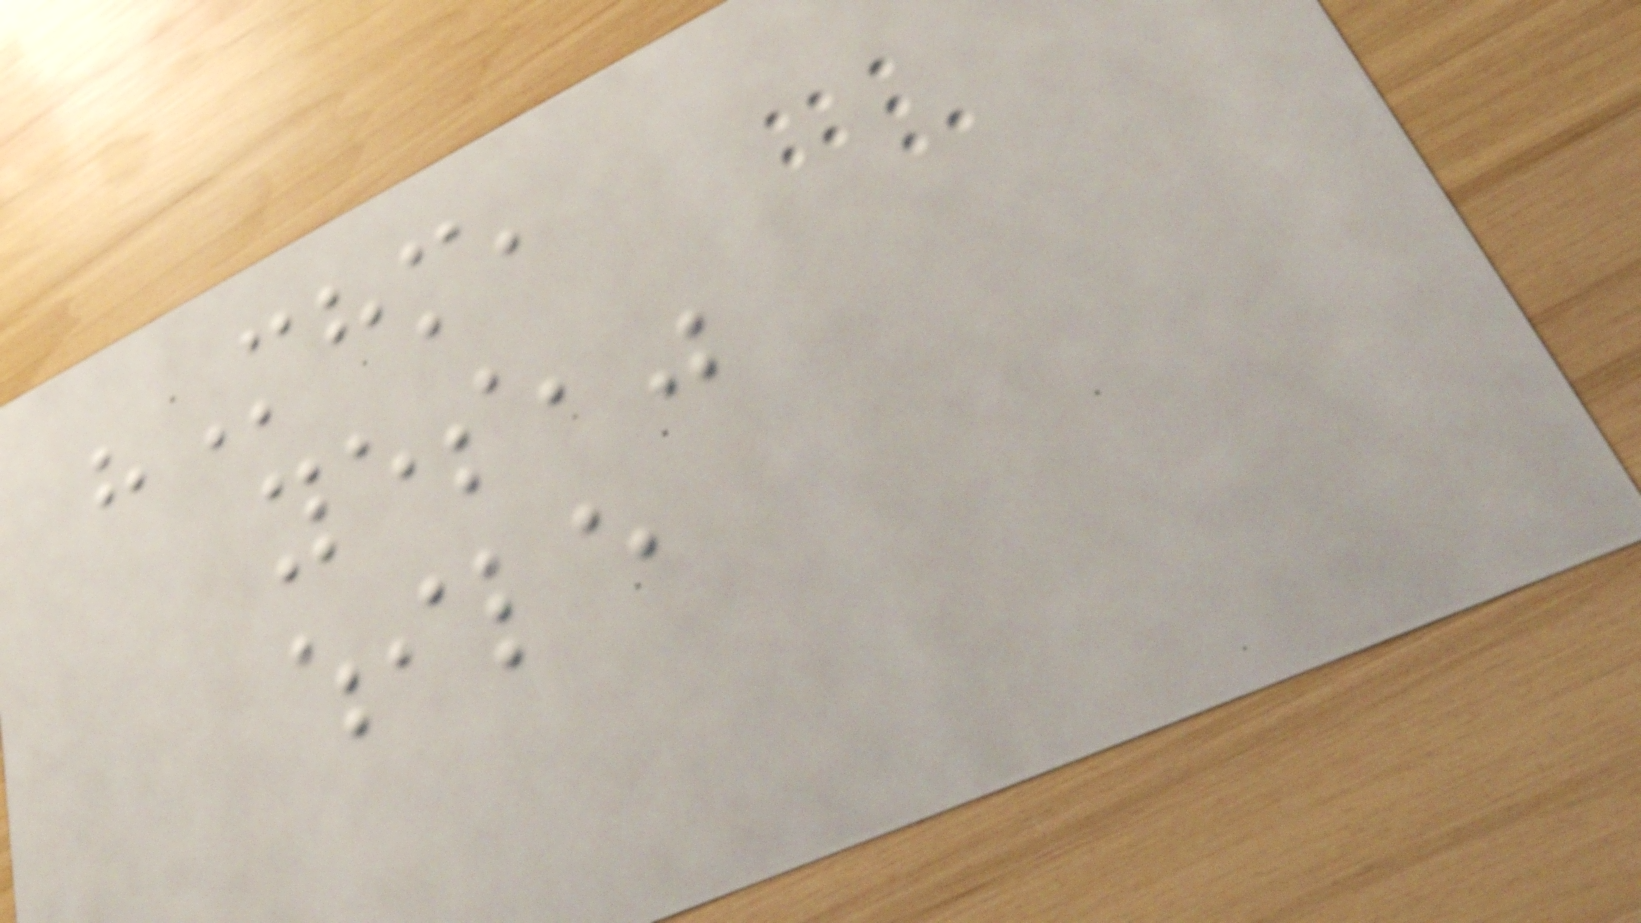"Mhm,
yes,"
while
